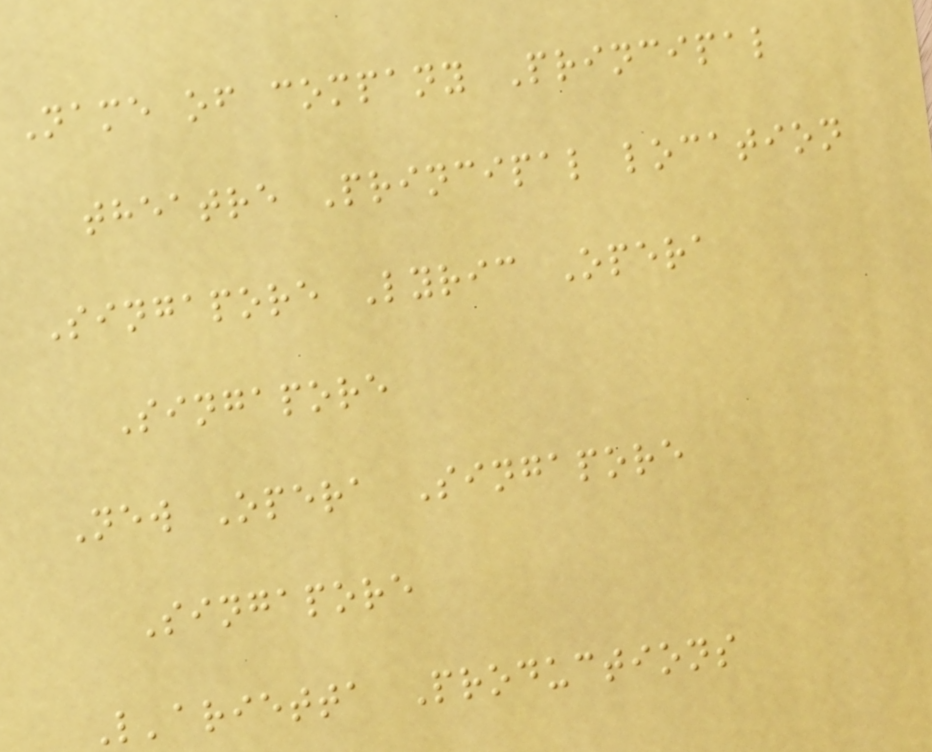Name of company Principal
theatre Principal location
Singapore Lyric Opera
Singapore
New Opera Singapore
Singapore
L'arietta Productions
